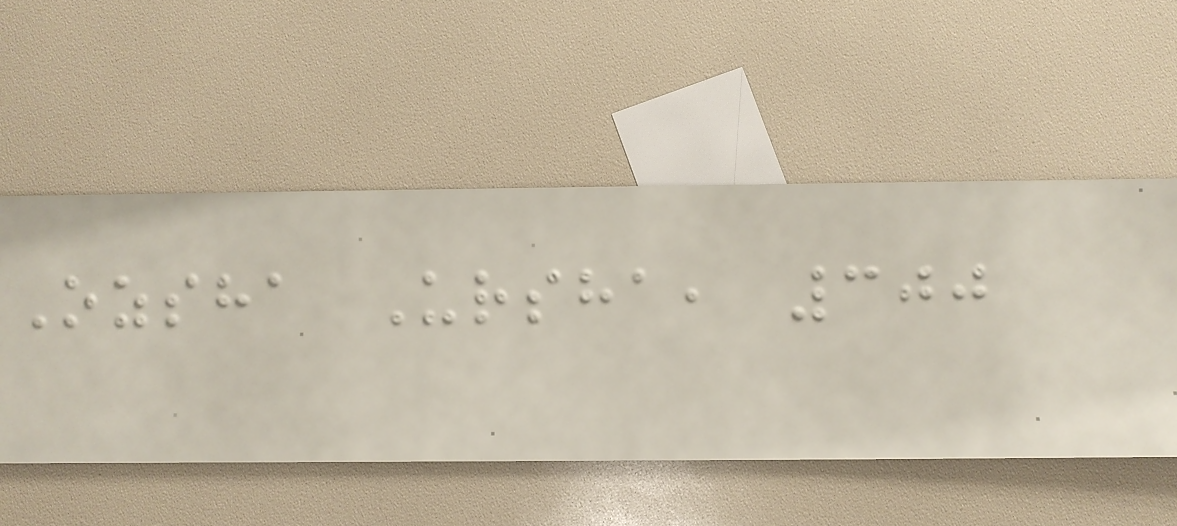Ozsha Ursha, 300
